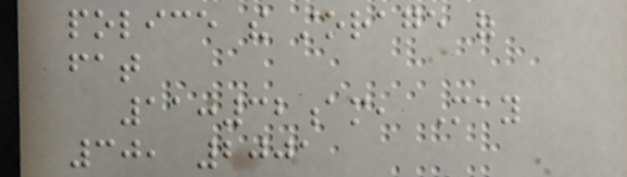police the storage of
fat
11:32am, May
30, 2001
